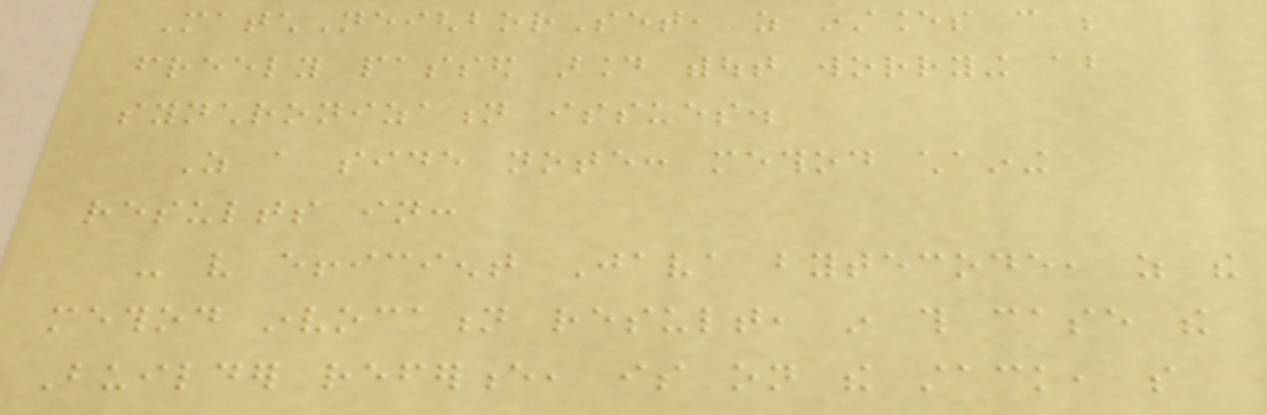MatchNeighborSet, as instances can be
freely passed around without worrying about
synchronization issues.
As a side note: method chaining
results in:
- very efficient Java bytecode, as the
method invocation result, in this case the
Builder reference, is on the stack, so
